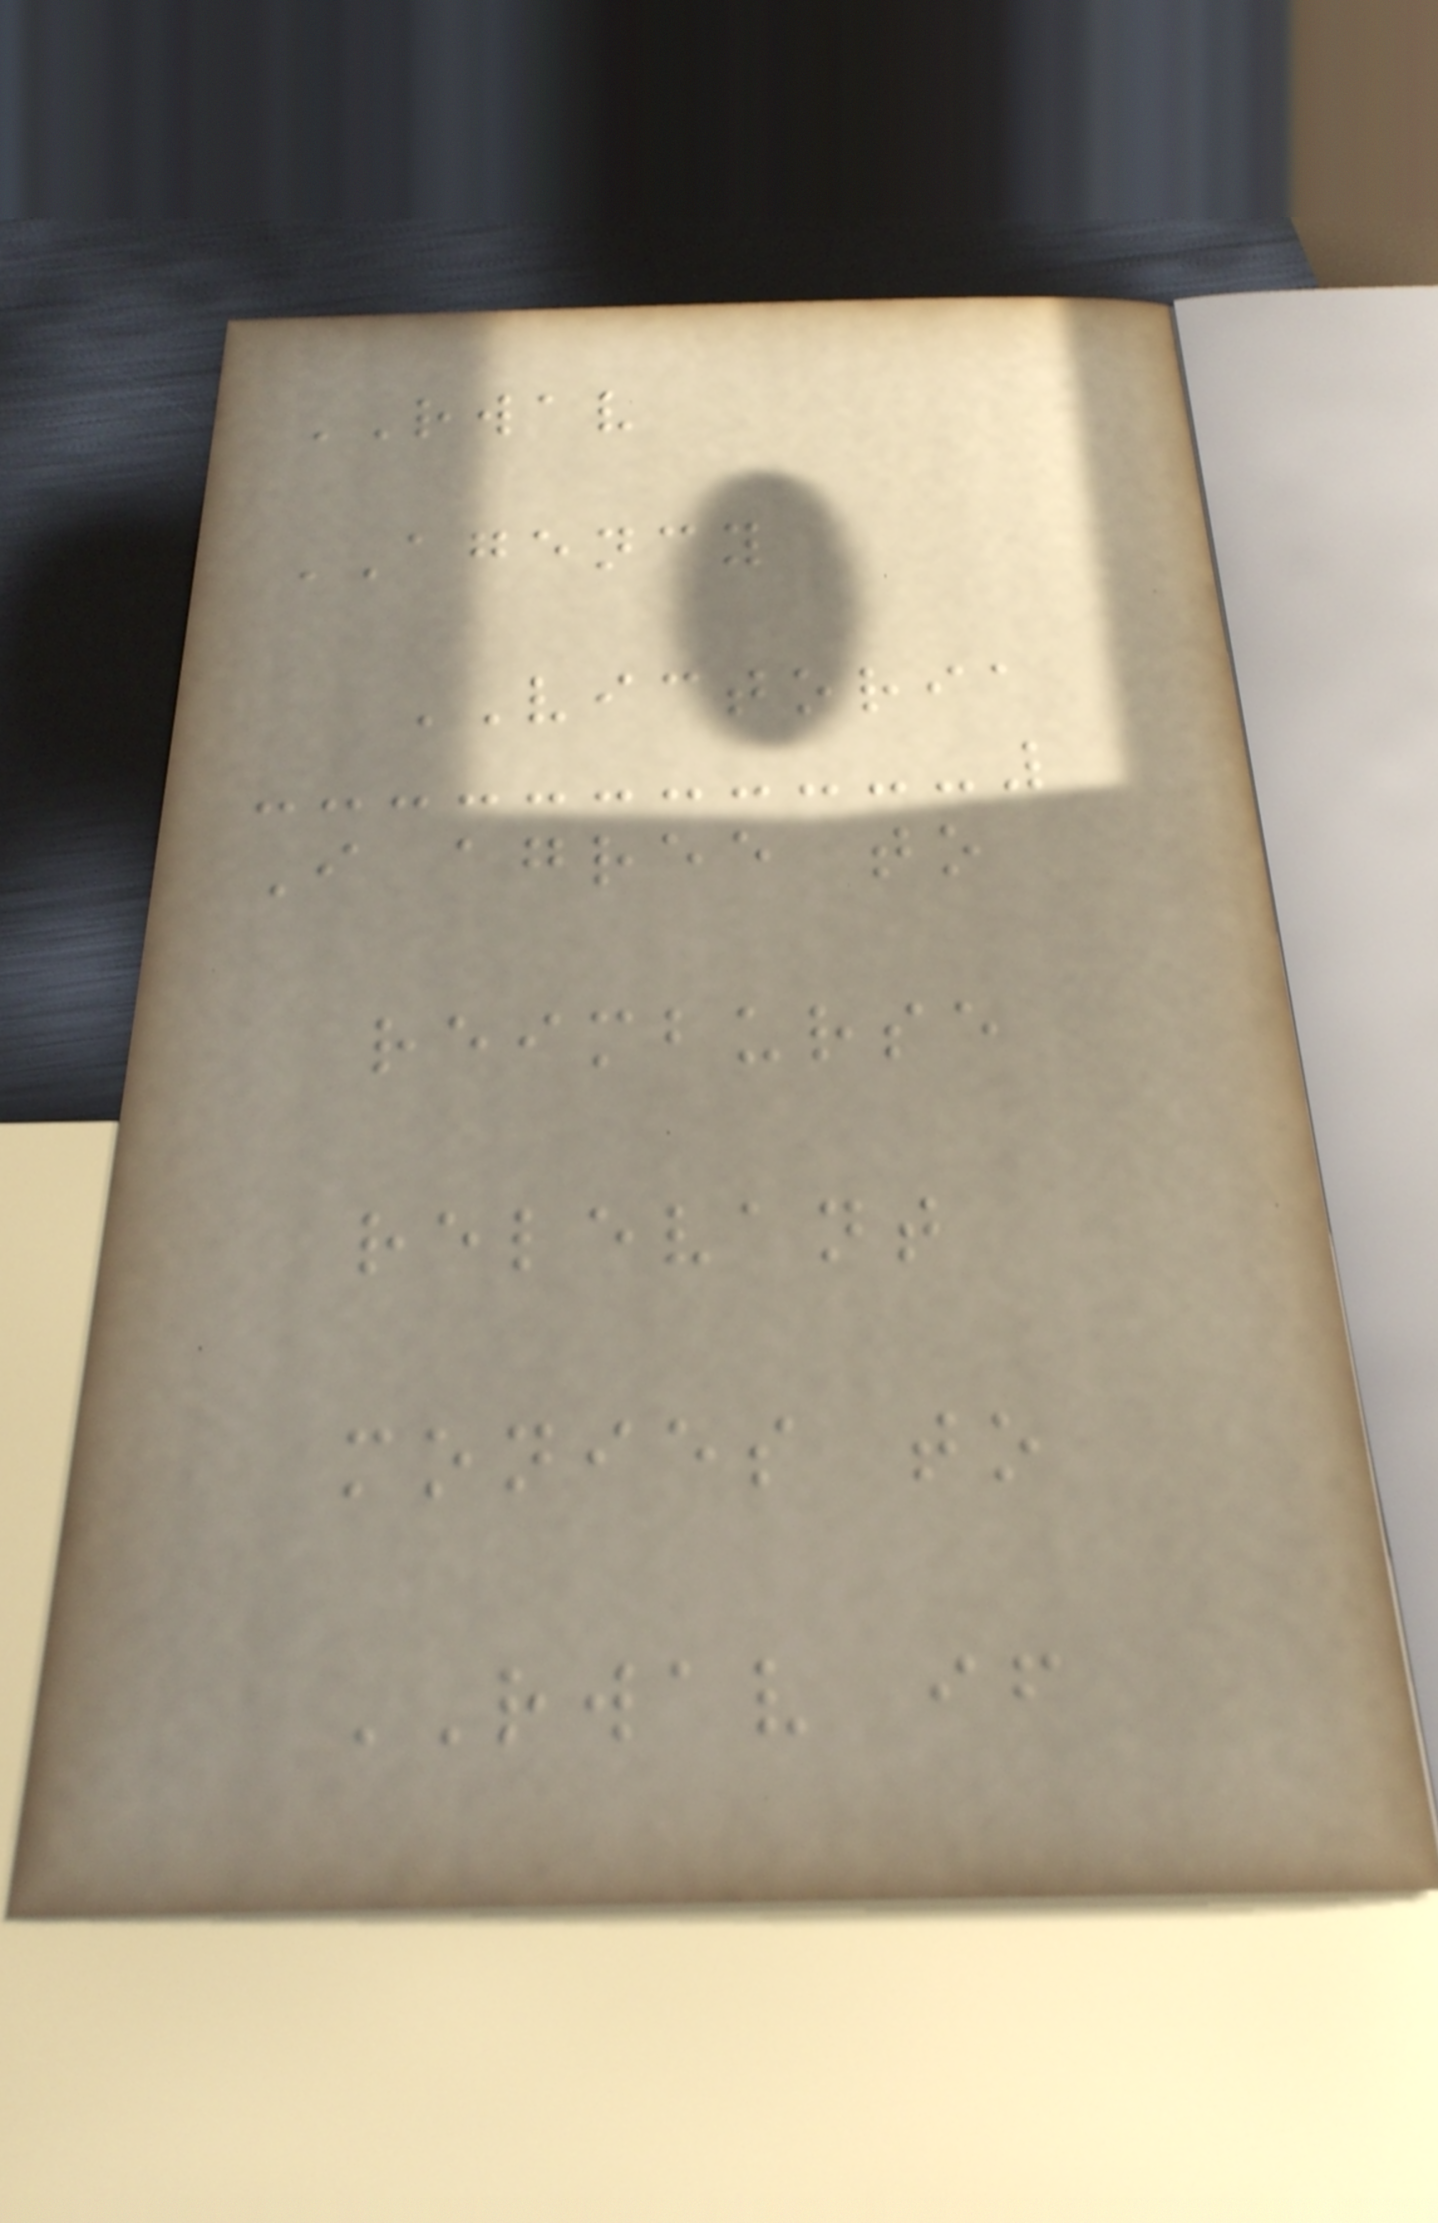RWAV
AGENCY
VICTORIA
I agree to
reimburse
relevant
monies to
RWAV if
